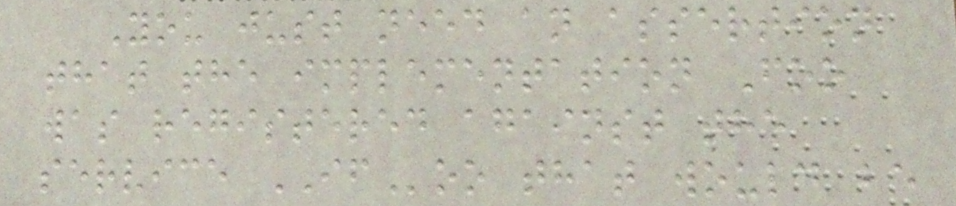You just need an assertion
that the implementation Foo
was registered against the
service IFoo that would be
